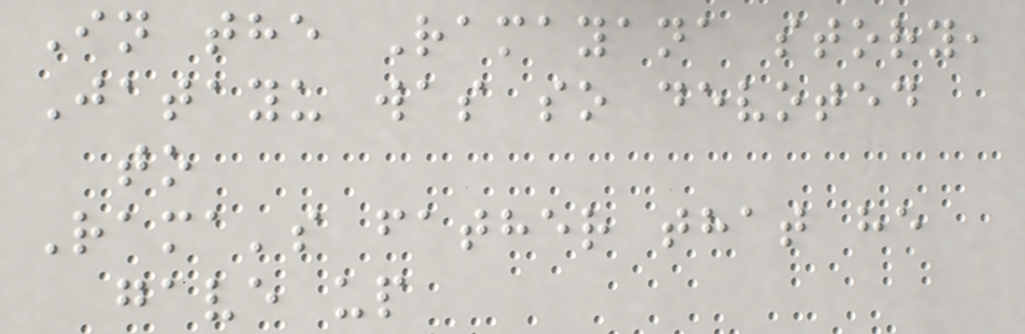In the Ramayana story,
Jatayu was so devoted
to
Rama's father that he
gave up
